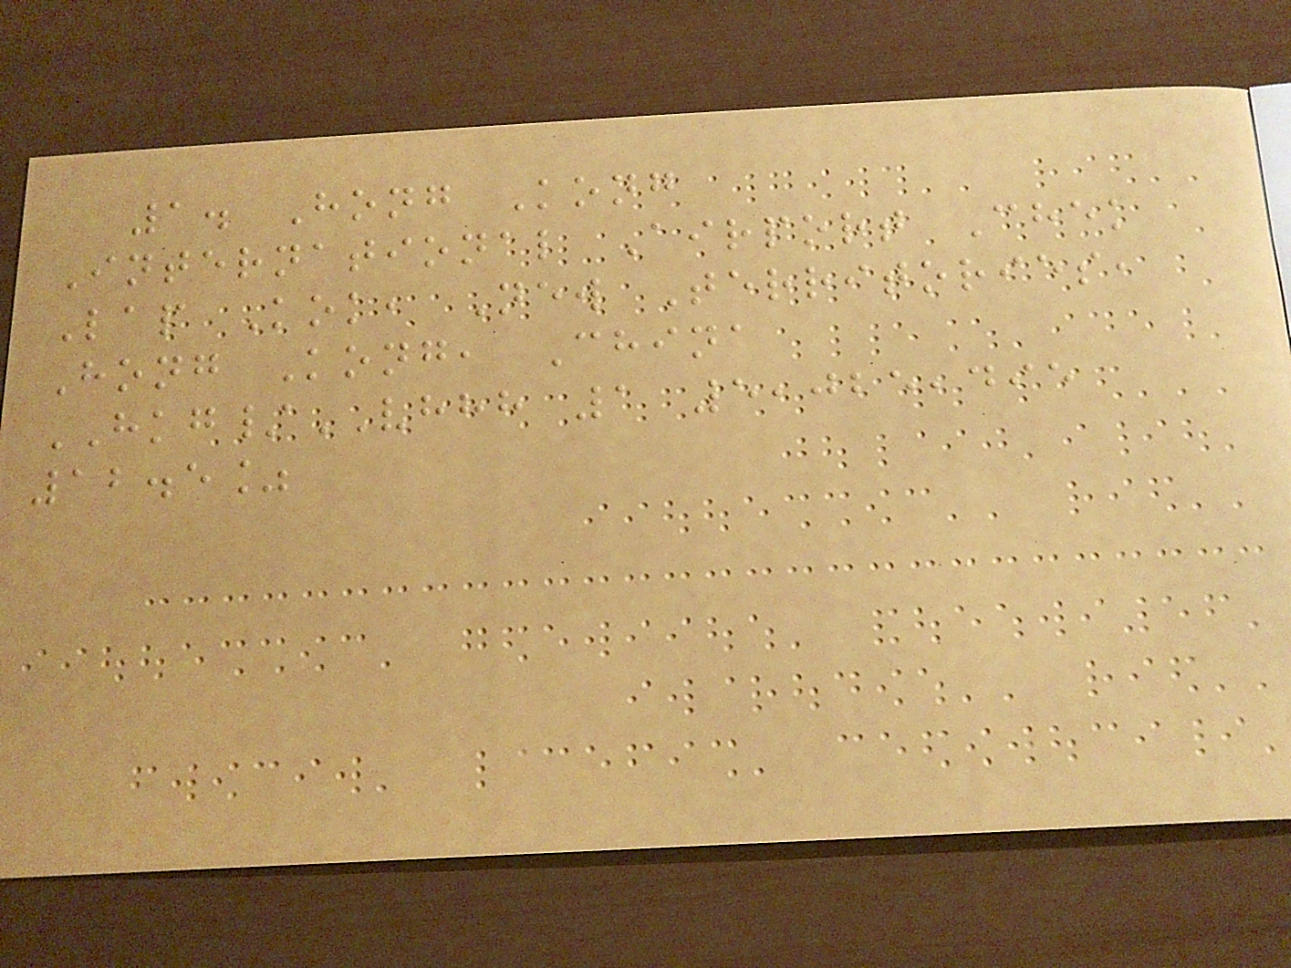1. Hong Kong
International Airport Chek
Lap Kok, New Territories,
Hong Kong, China
HKG/VHHH 1 5,025,495
12.5%
